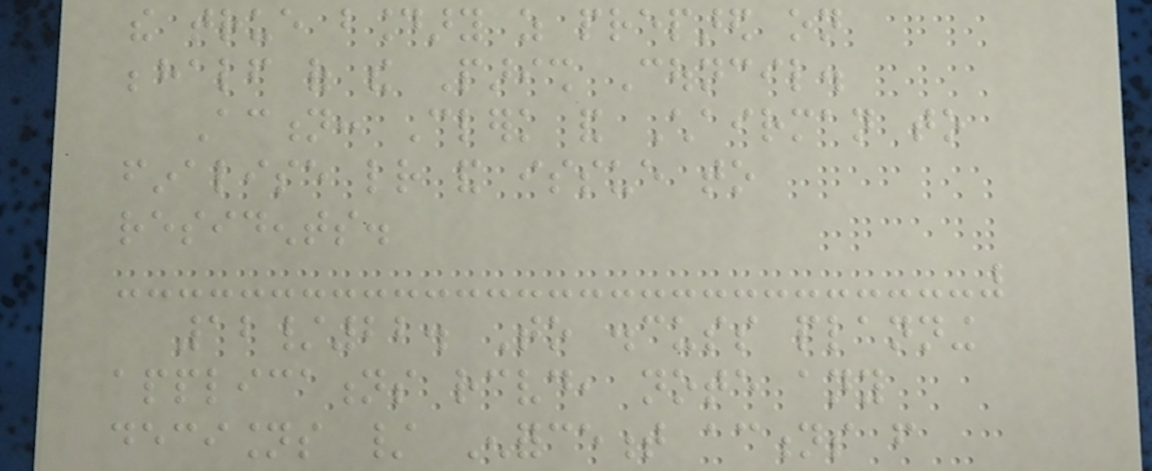the true boundary as prepared on
behalf of the Parish Council.
Action: Clerk and Chairman to
finalise letter and issue to
residents.
12/22. To discuss planning
applications received, note any
decisions / Enforcement actions from
